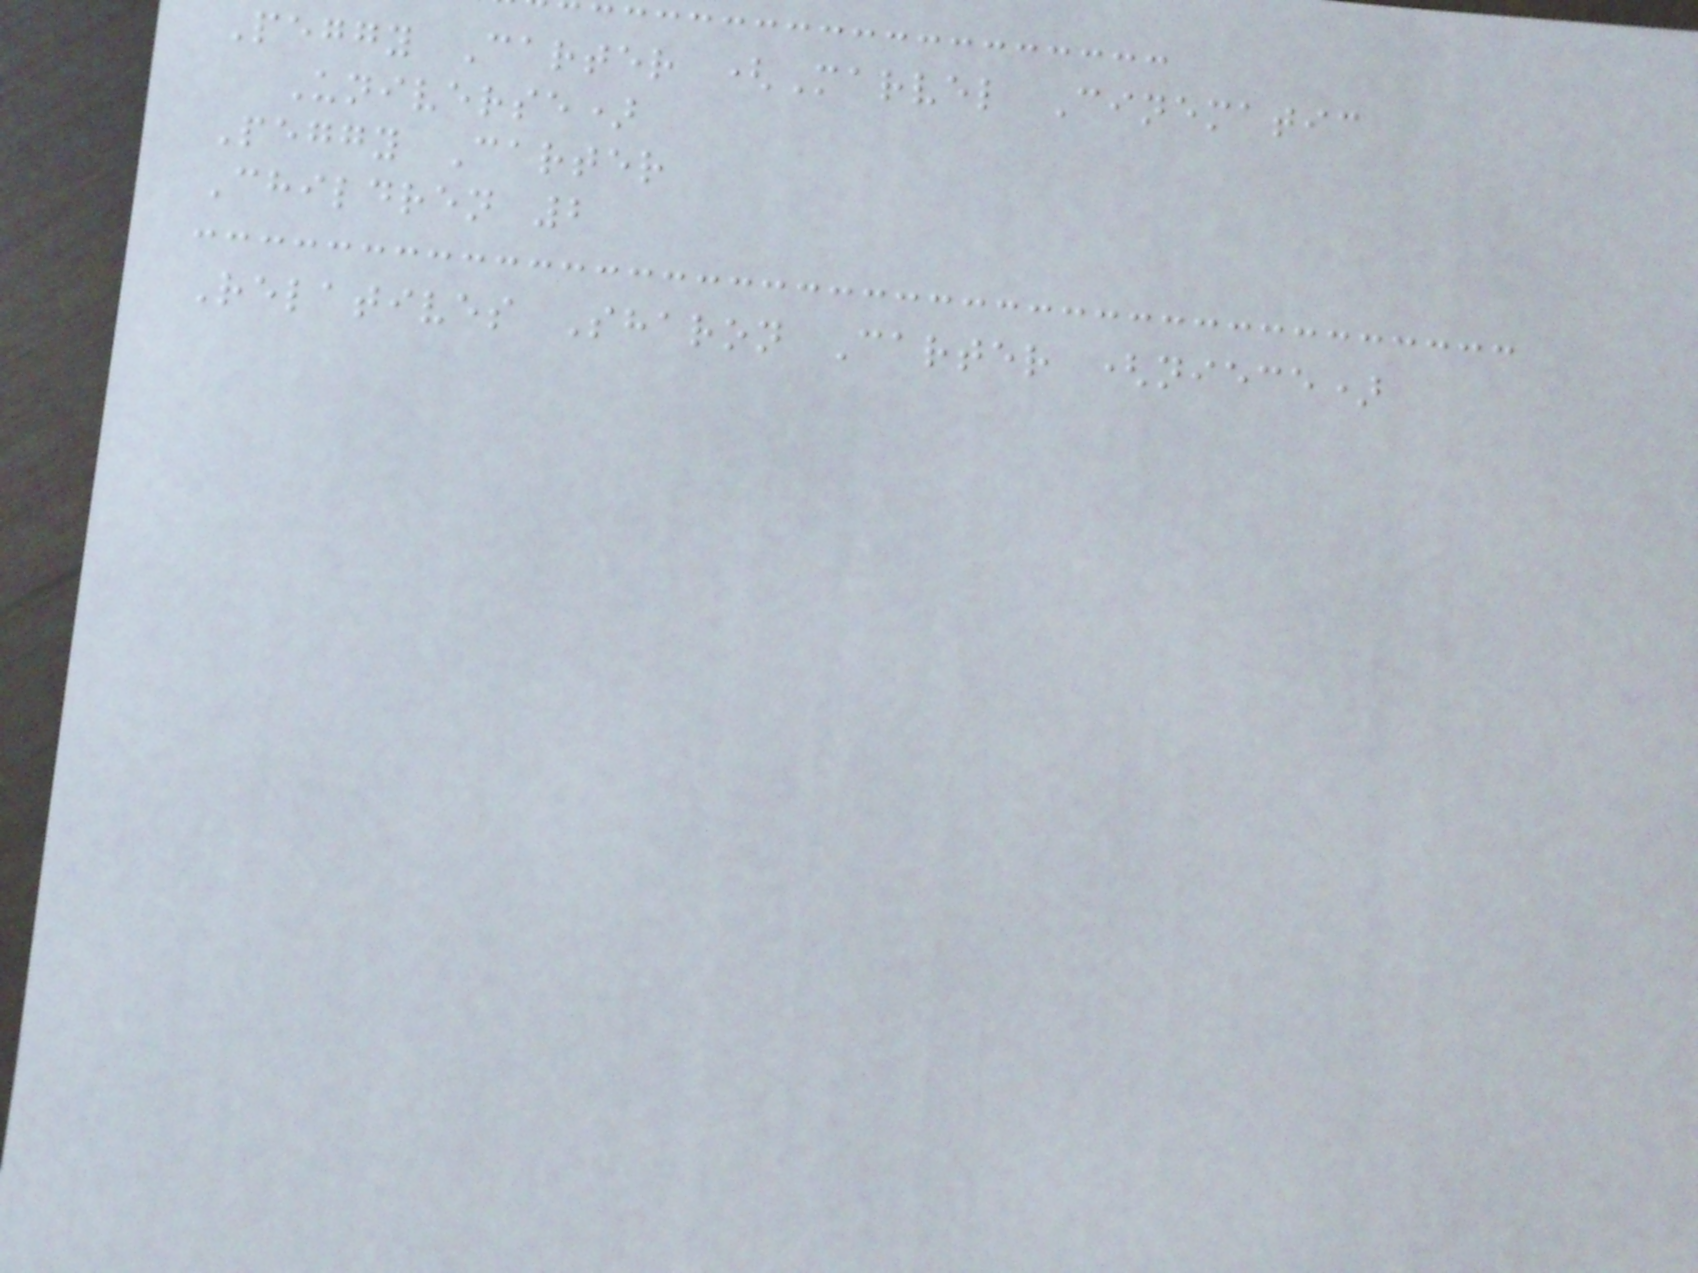Peggy Carter (Marvel Cinematic
Universe)
Peggy Carter
Children 2
Relatives Sharon Carter (niece)
